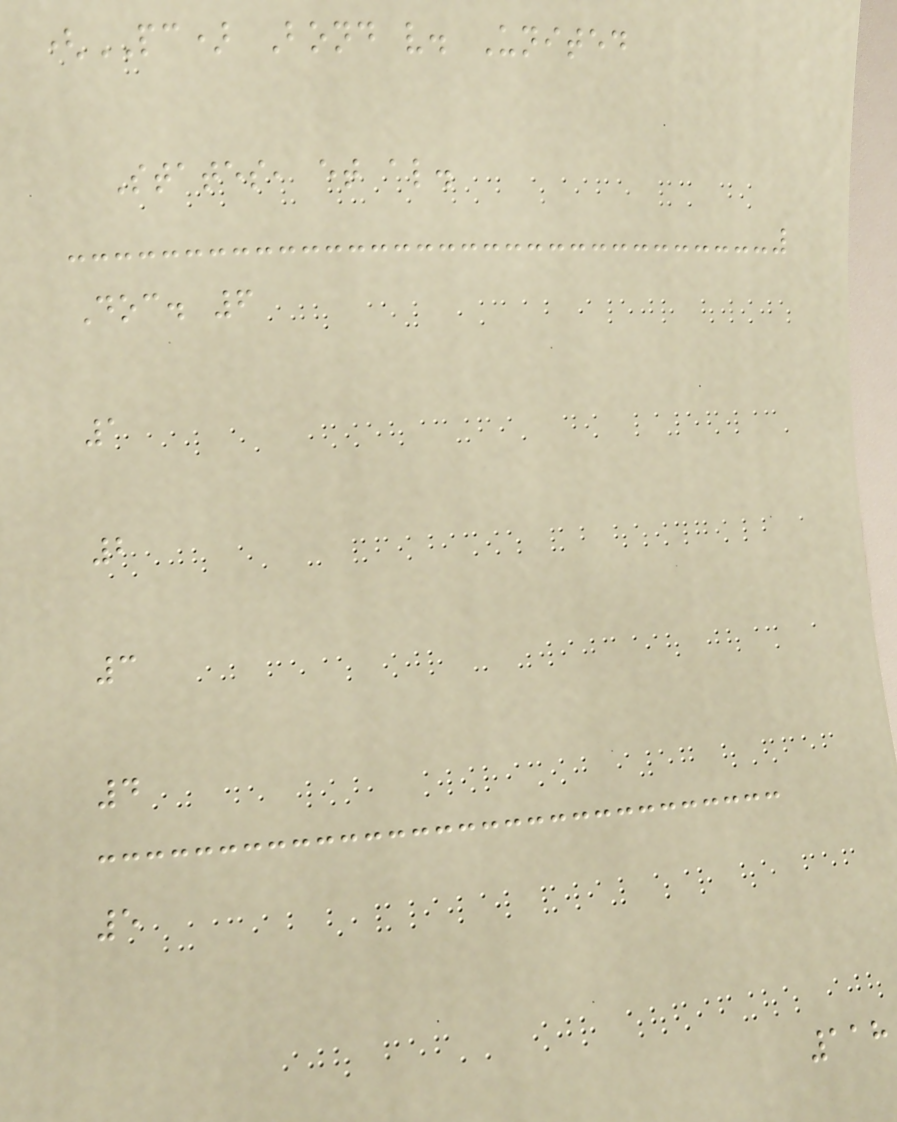(PC) Bond v. United
States, et al.
Doc. 6
1
2
3
4
5
118
